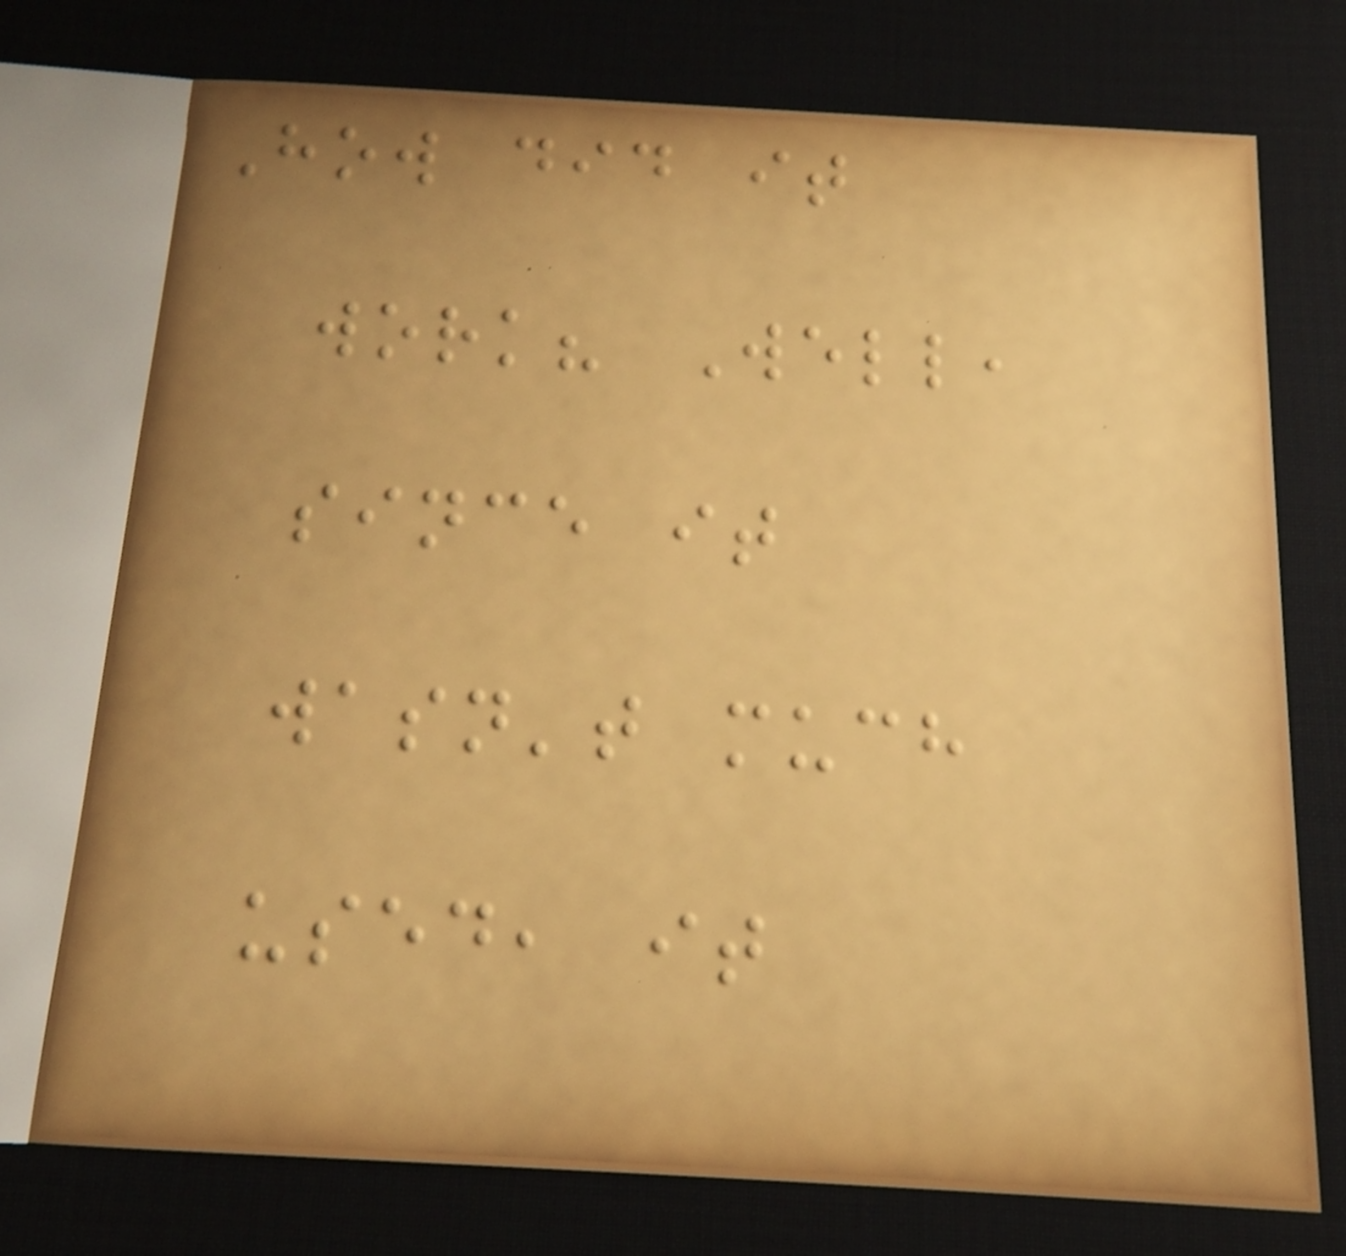How did it
work? Well,
since it
wasn't much
used, it
